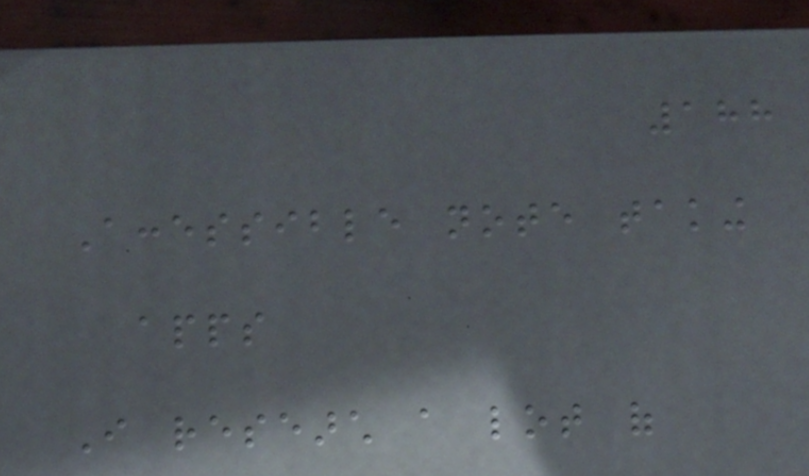188
Accessible note taking
apps
I research a lot of
